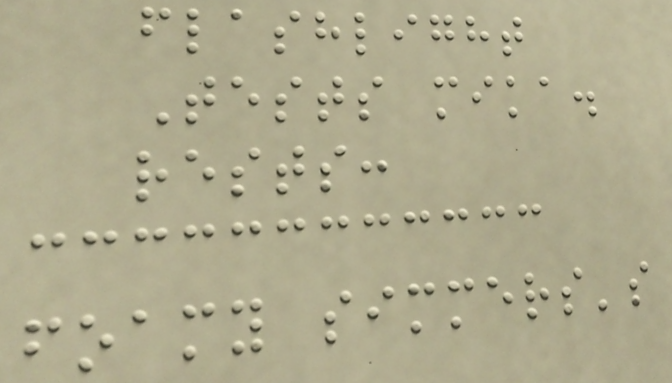flashlight
Tests mika.
rests:
foamy simmers's
